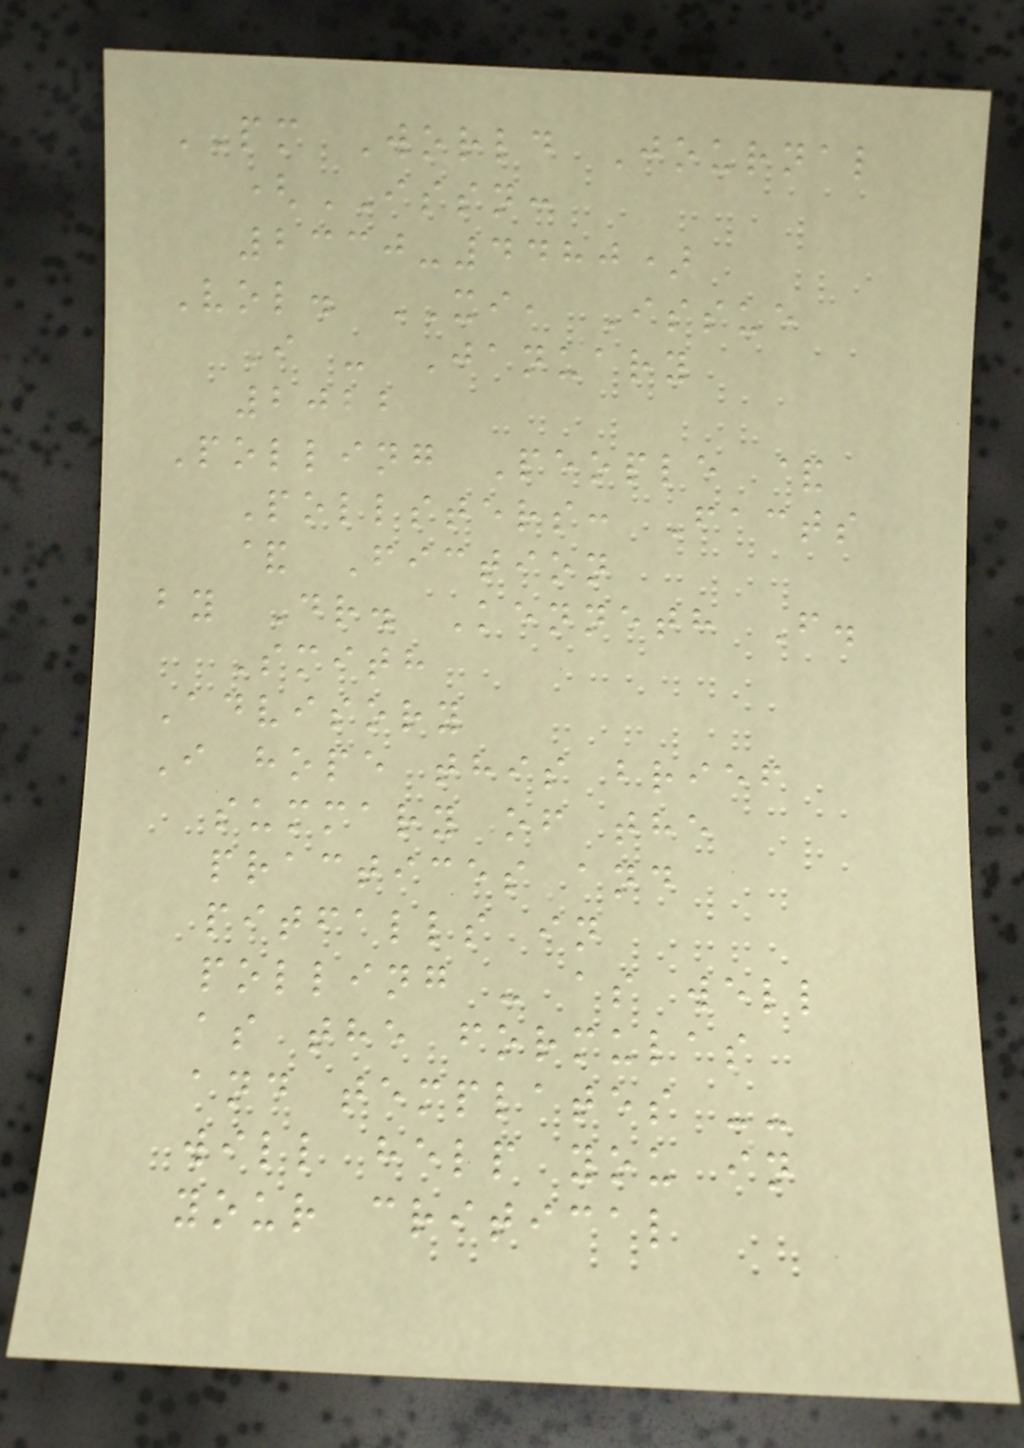PM World Journal
(ISSN:
2330-4480)
Vol. XI, Issue
I - January
2022
Polling People &
Pollsters: Facts
& Fiction
by Dr. Kenneth F.
Smith
Advisory
I hope this brief
summary of the
practices and
pitfalls in
polling - as well
as the formulas
and templates --
will help you in
your critical
